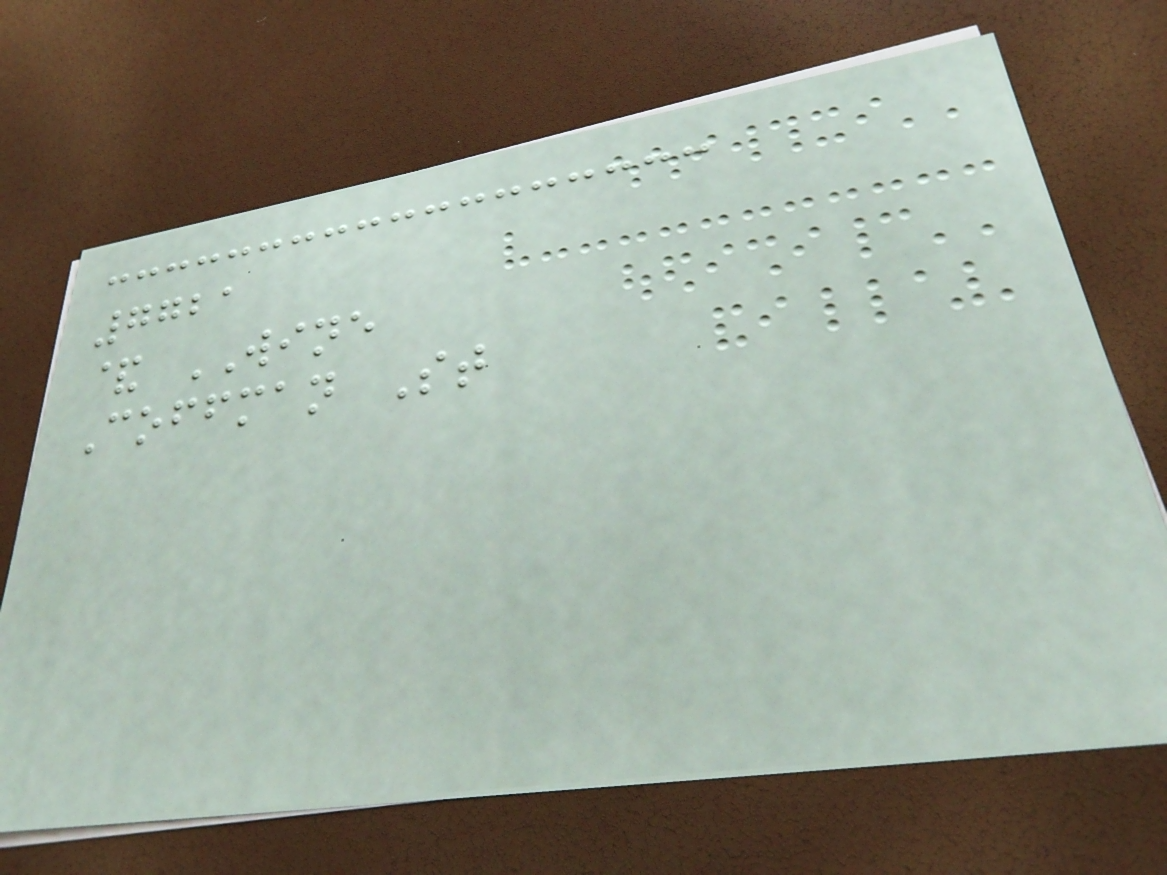7721
& WINE
Coffman St
